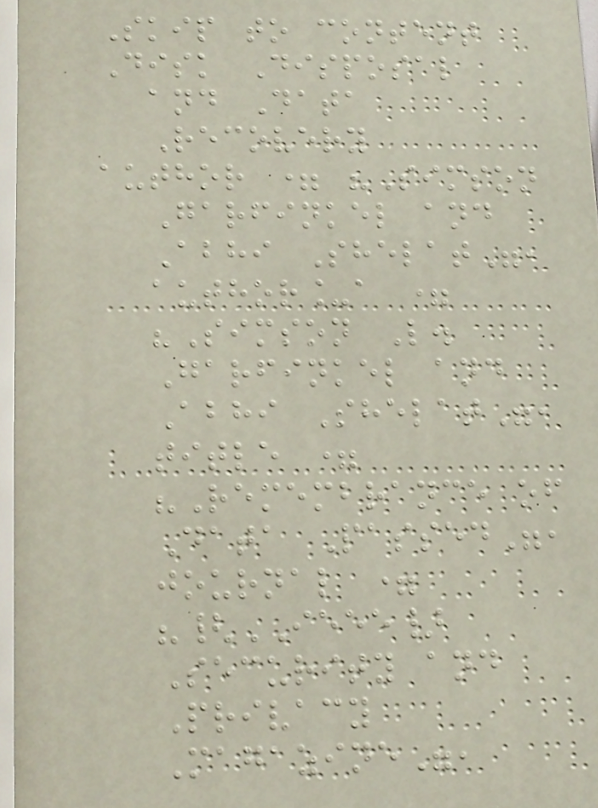Skip to content
Disk Disposal
and Data
Recovery
author = "Simson
Garfinkel and
Abhi Shelat",
author_a =
"Simson L.
Garfinkel and
Abhi Shelat",
title =
"Remembrance of
Data Passed",
journal =
"{IEEE}
Security and
Privacy
Magazine",
